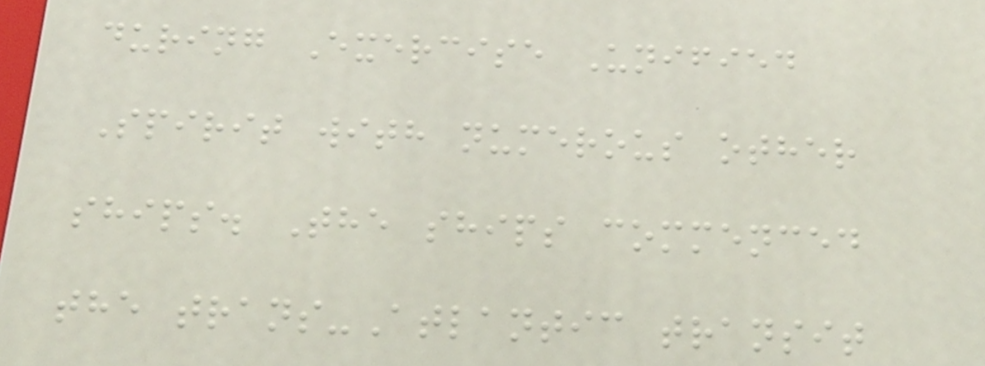during Exercise Unified
Spirit with numerous other
ships. The ships commenced
the trans-Atlantic transit
